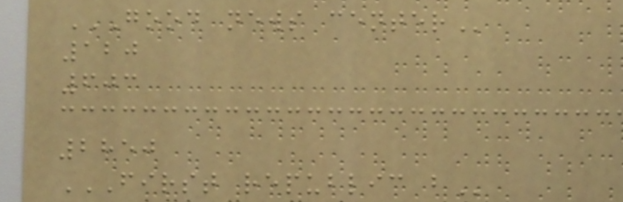GOOD NEWS CENTER
120
603
2850
FIRST REPUBLIC B
